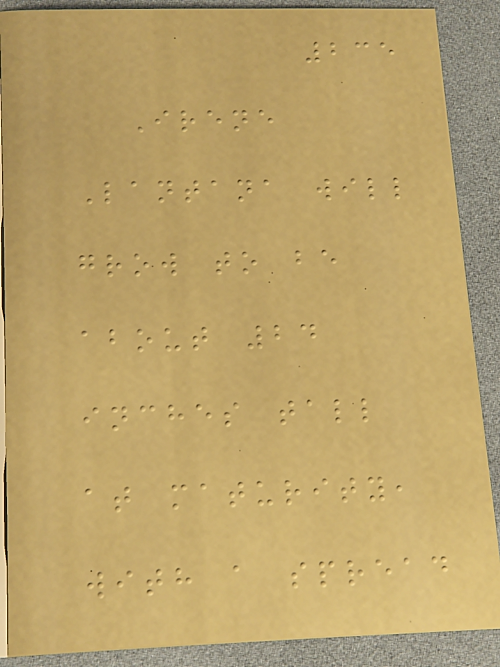235
Irene
Lantana will
grow to be
about 24
inches tall
at maturity,
with a spread
